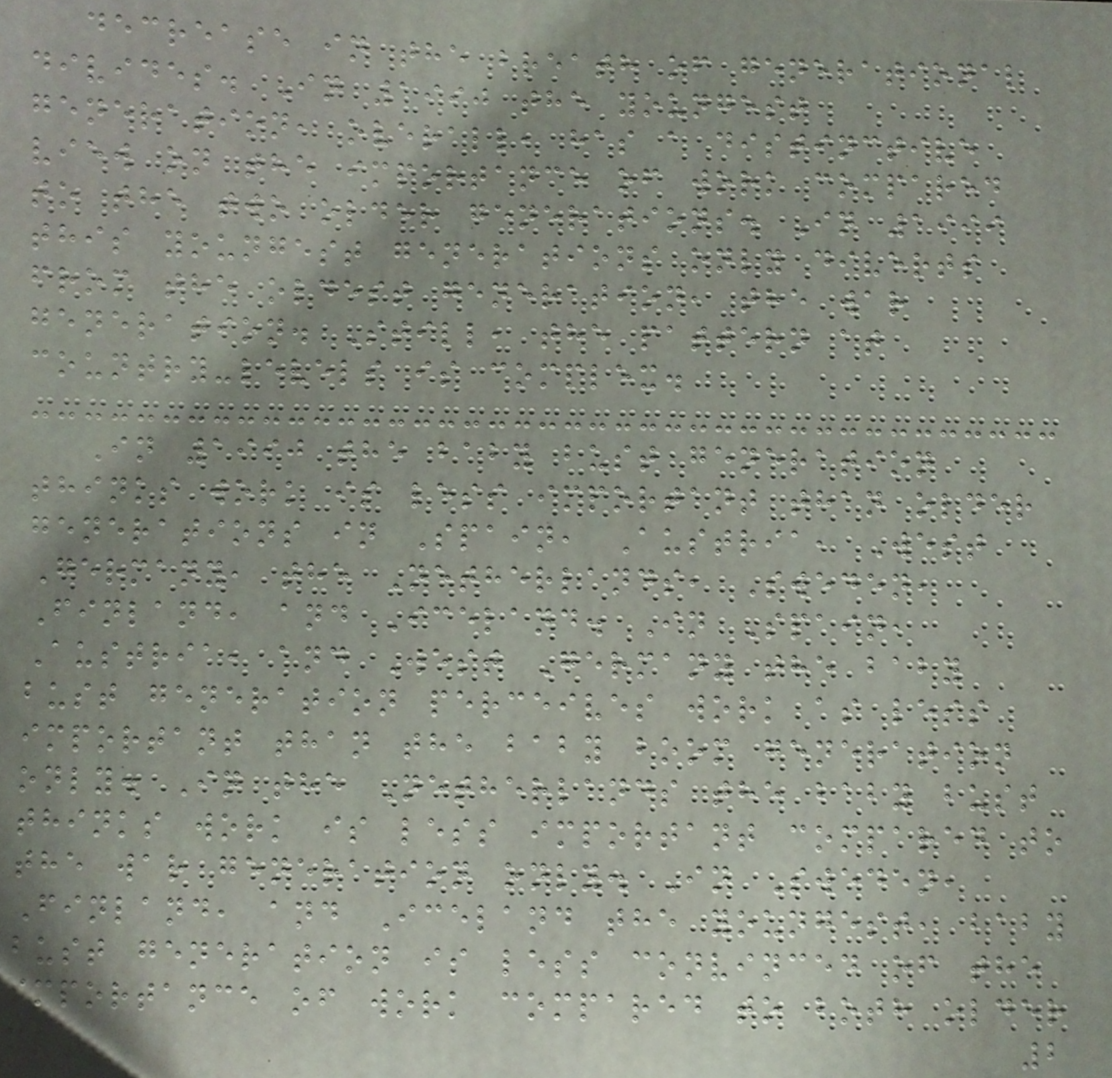decrease in the breath of generational
divides. In 1990 the youngest
generation, overall, has a distinctive
view on the importance of work compared
to the two older generations. In 1999
this youngest generations only diverts
from the oldest generation, the war
generation. Still, the pattern at
country-levels is complex.
In 1990 the baby bust generation
thinks work is less important than older
generations in Spain, Austria, West
Germany, the Netherlands, Sweden,
Finland, and Iceland. In Spain,
Austria, and West Germany the baby
bust generation perceives work as less
important than the baby boom generation
only. In the Netherlands the baby bust
thinks work is less important compared to
the war generation only. In Sweden,
Finland, and Iceland the youngest, baby
bust generation is less convinced of the
importance of work compared to both older
2
